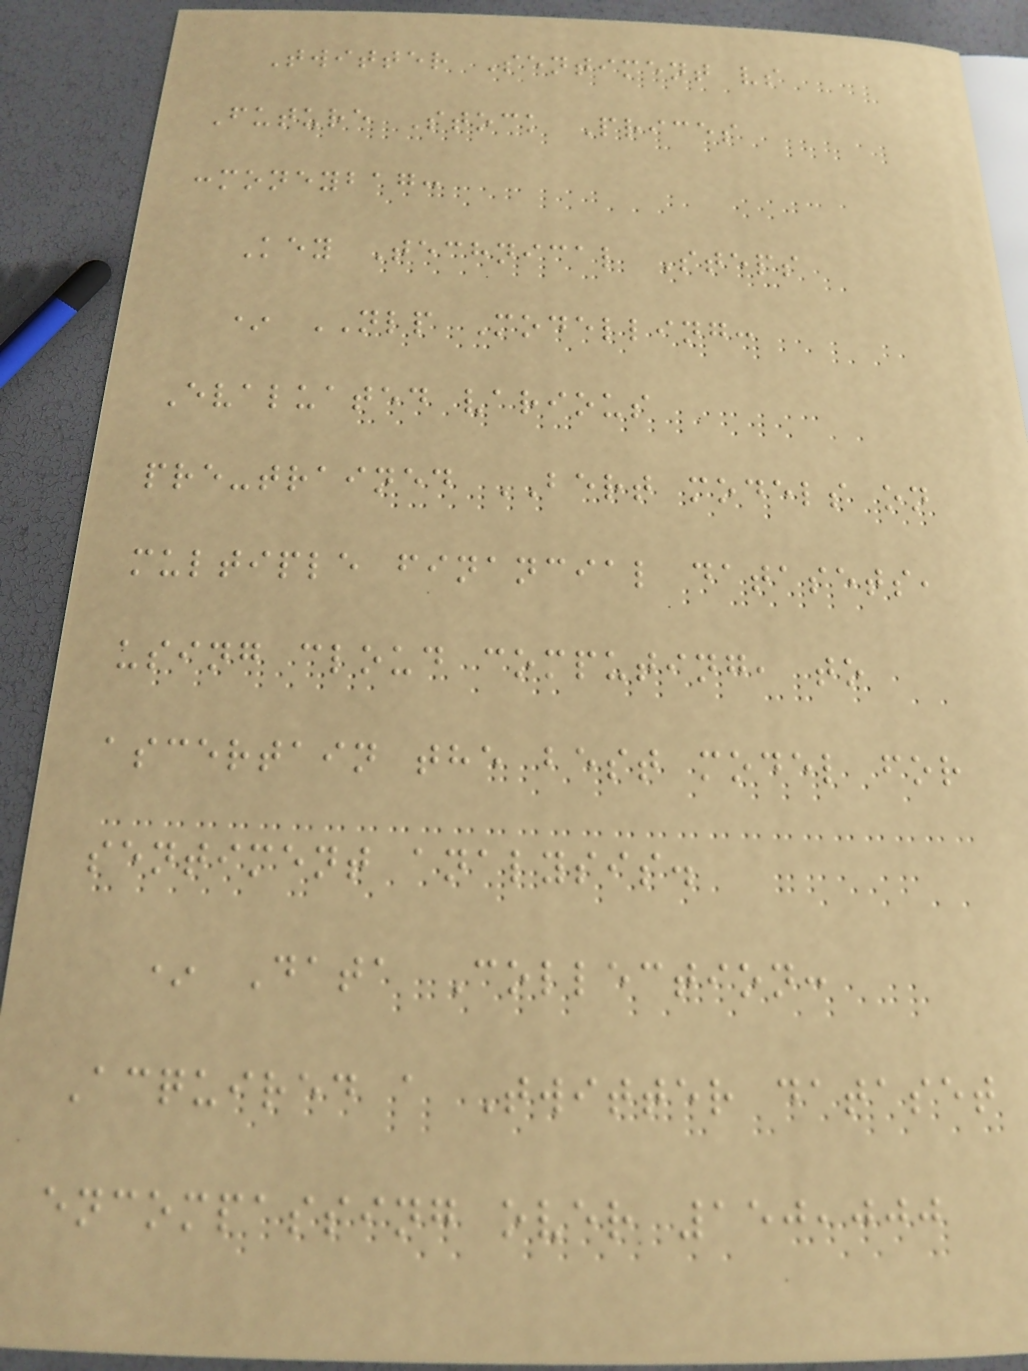Twitter Sentiment vs
Future Stock Prices
:moneybag:
Key Technical Steps
* NLP Modelling:
Evaluated various
pre-trained BERT models on
multiple financial datasets,
using cloud computing, to
ascertain the best model for
sentiment analysis.
* Data Collection:
Acquired a Twitter dataset
encompassing over 150,000
